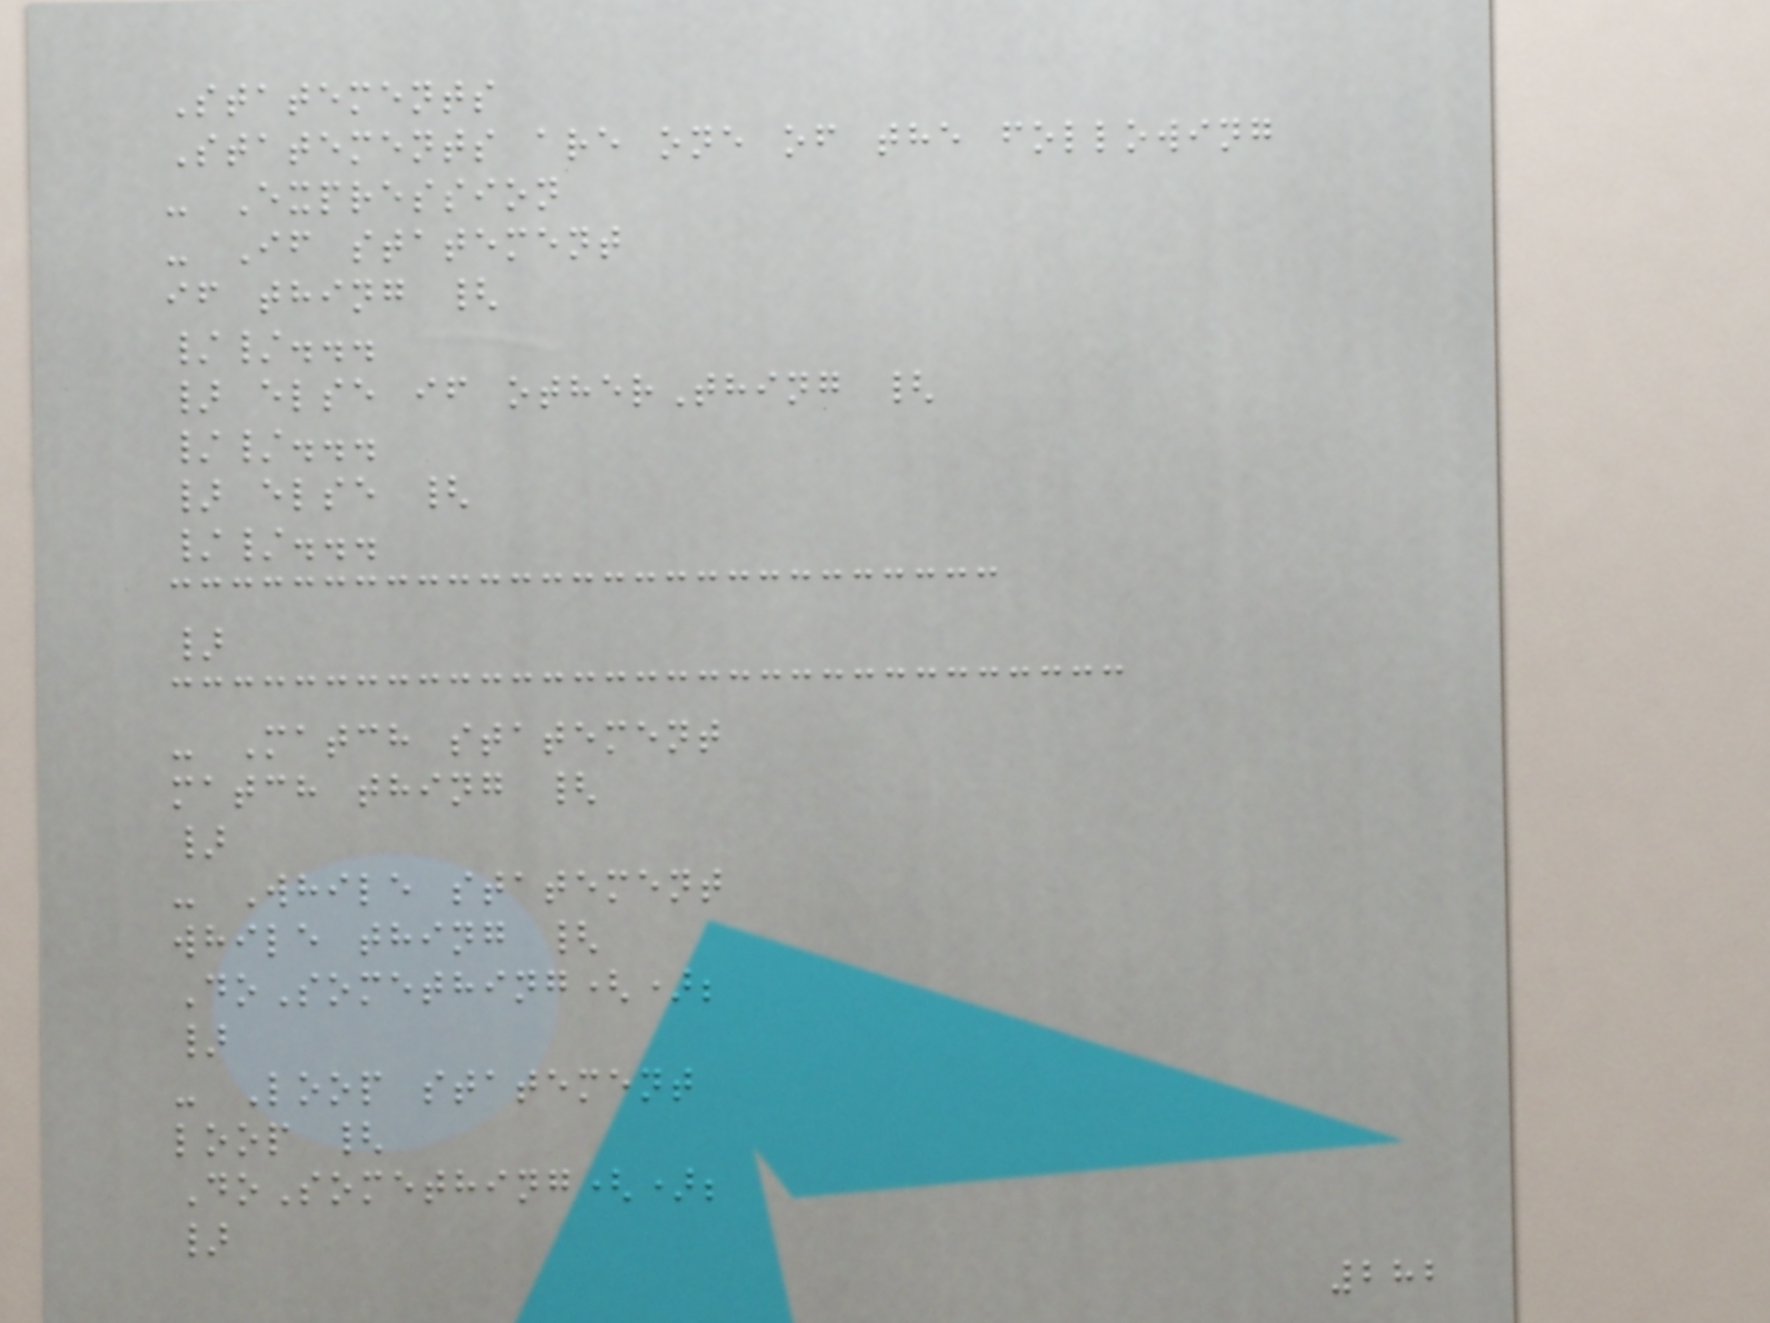Statements
Statements are one of the following
- Expression
- If statement
if thing {
//...
} else if otherThing {
//...
} else {
//...
}
- Match statement
match thing {
}
- While statement
while thing {
DoSomething();
}
- Loop statement
loop {
DoSomething();
}
282
